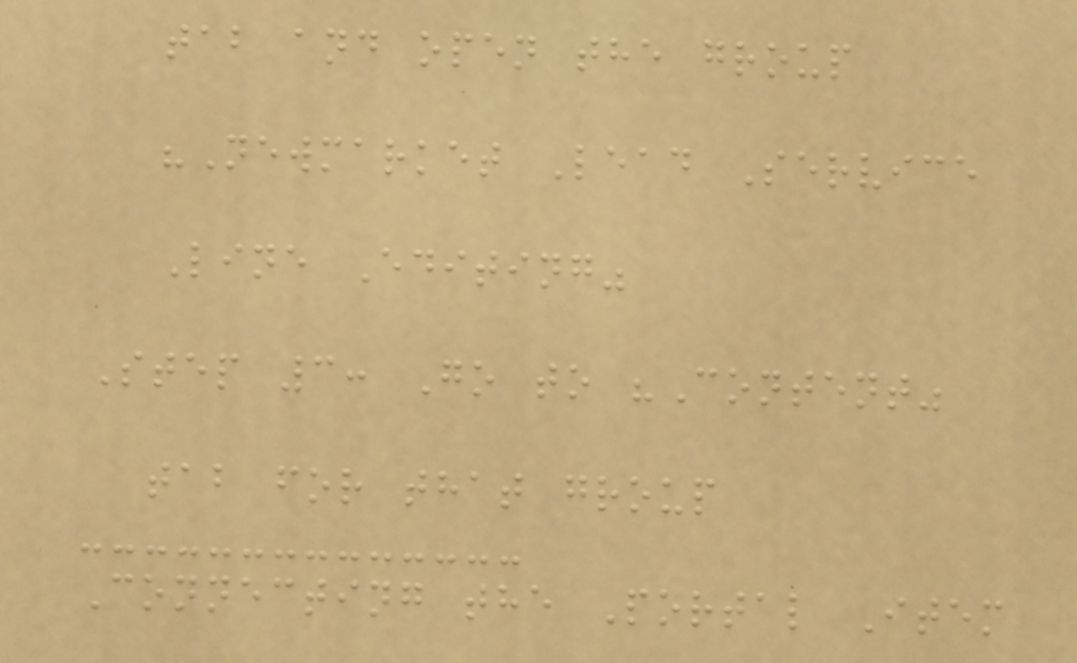tab and open the group
"Newmarket Lead Service
Line Editing"
Step 3: Go to "Content"
tab for that group
Connecting the Portal Item
